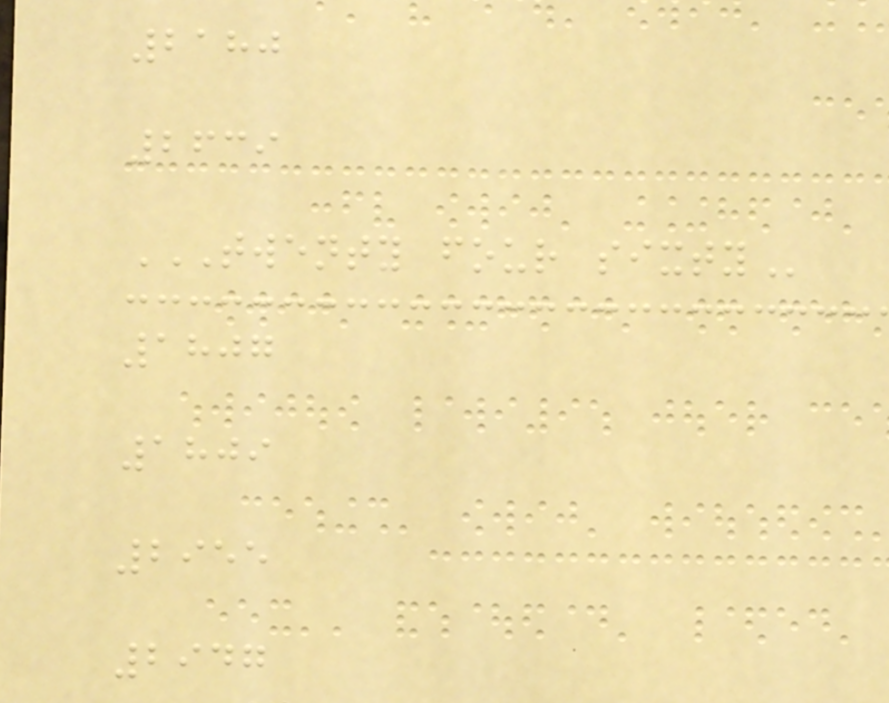2180
2639
TWENTY FOUR SIXTY
1807
1809
2955
2947
